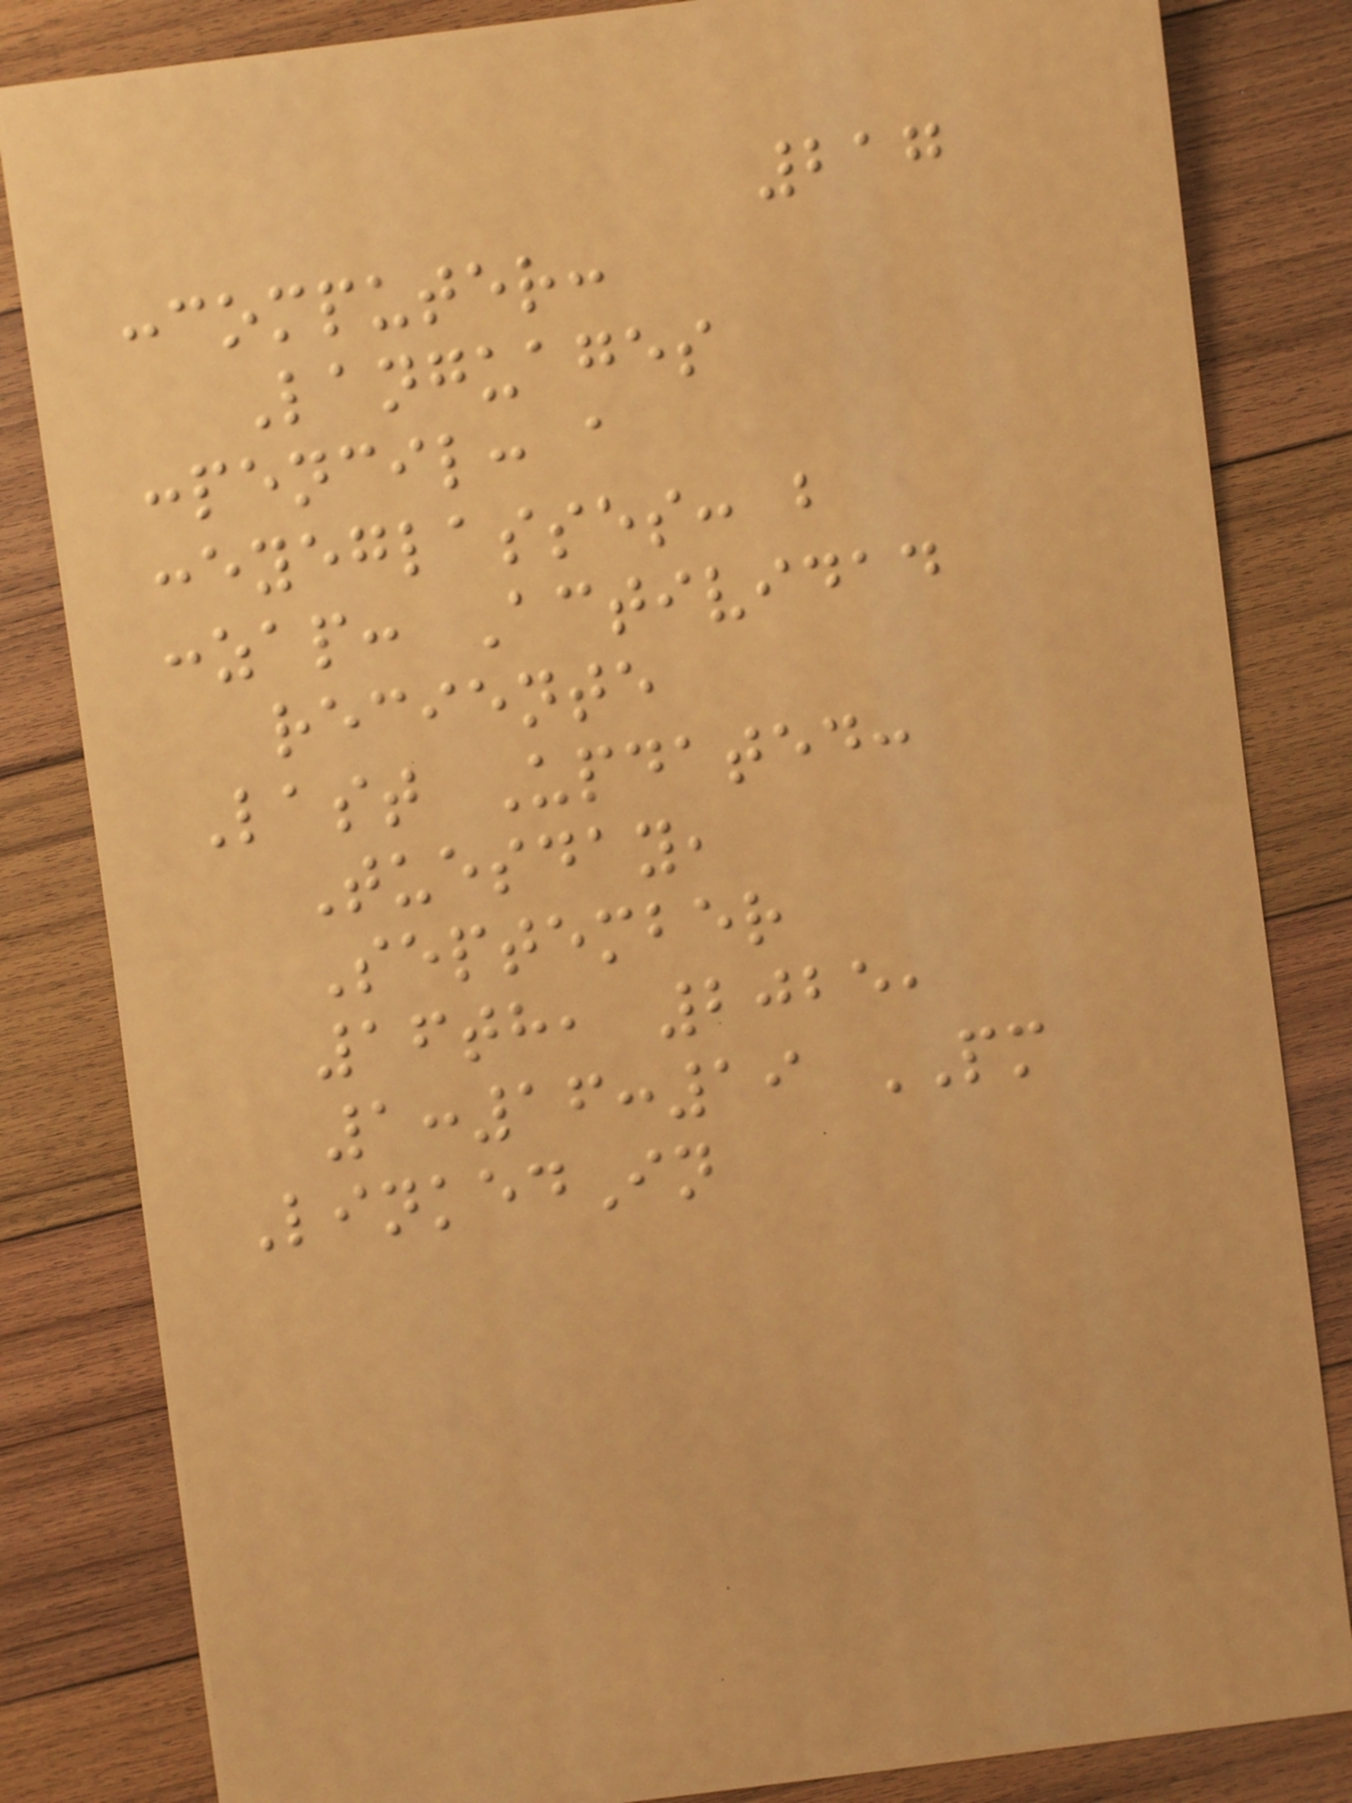217
:computer:
Languages
:pencil: a
:eyeglasses: b
:zap: Actividad
reciente
Last Updated:
Tuesday,
September
16th, 2025,
1:16:19 PM
LinkedIn
